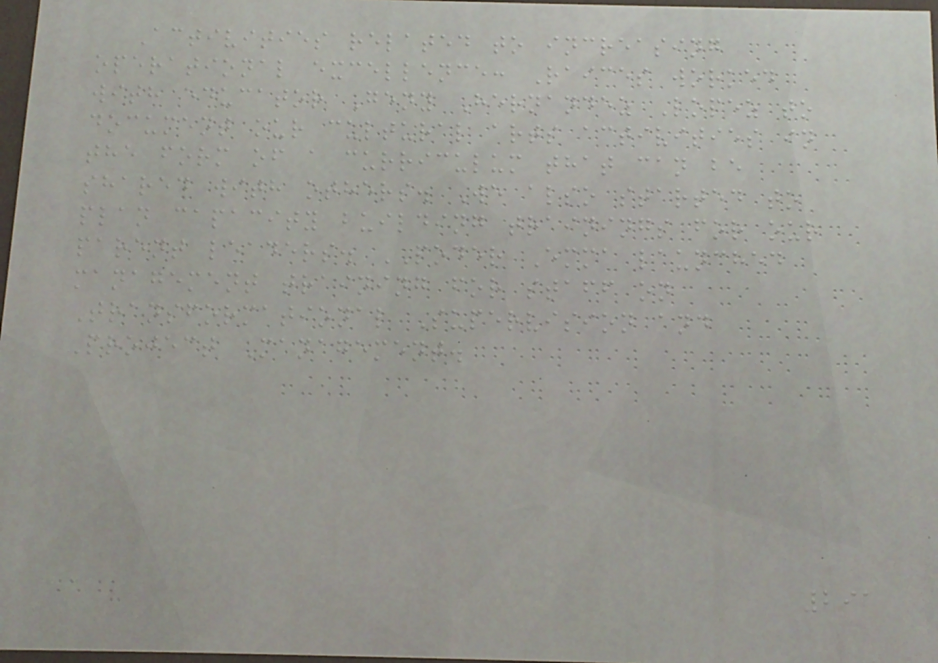Activities related to increasing
operational excellence: Raices worked
with educator Geny Hernandez Lopez to
document our cultural arts activities in
the form of a curriculum that can be
shared with others. We also started to
plan capacity building trainings for our
parent leaders. PODER Emma launched
management training for staff on
Transformational Supervision and
Project Management.
291
